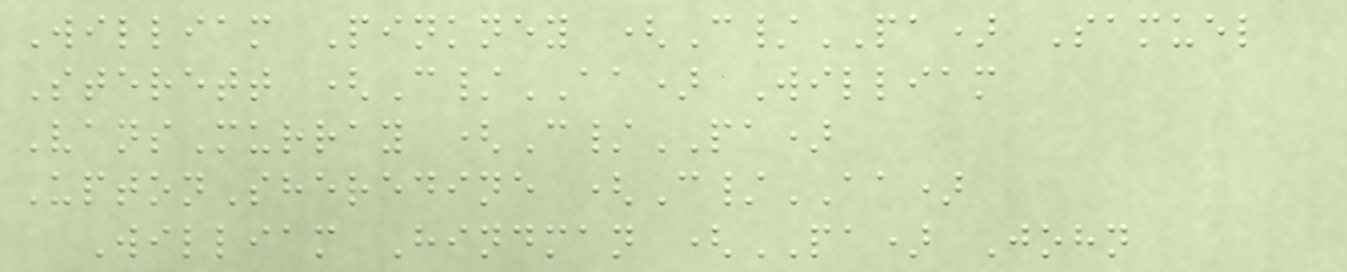William Pinkney (C/PA) Samuel
Sterett (C/AA) William
VansMurray (C/PA)
UptonSheredine (C/AA)
William Hindman (PA) John
